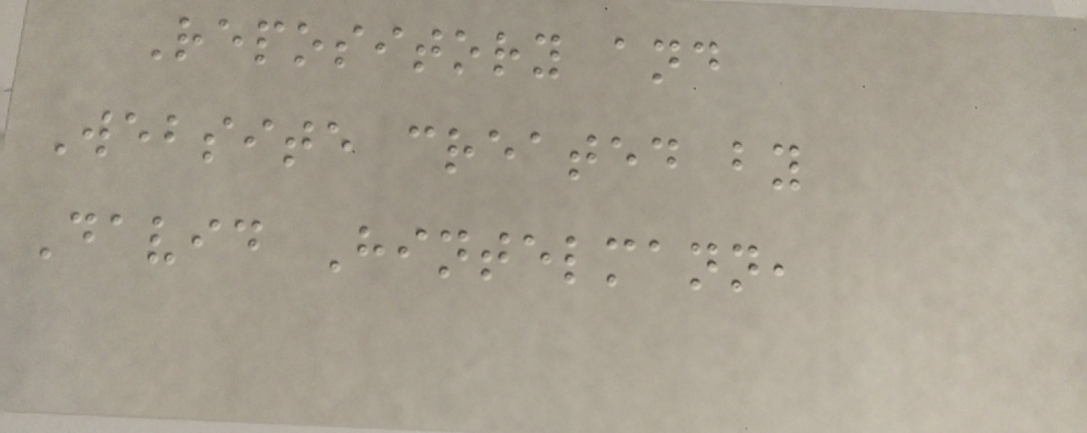Repository and
Website created by
David Hintelmann,
